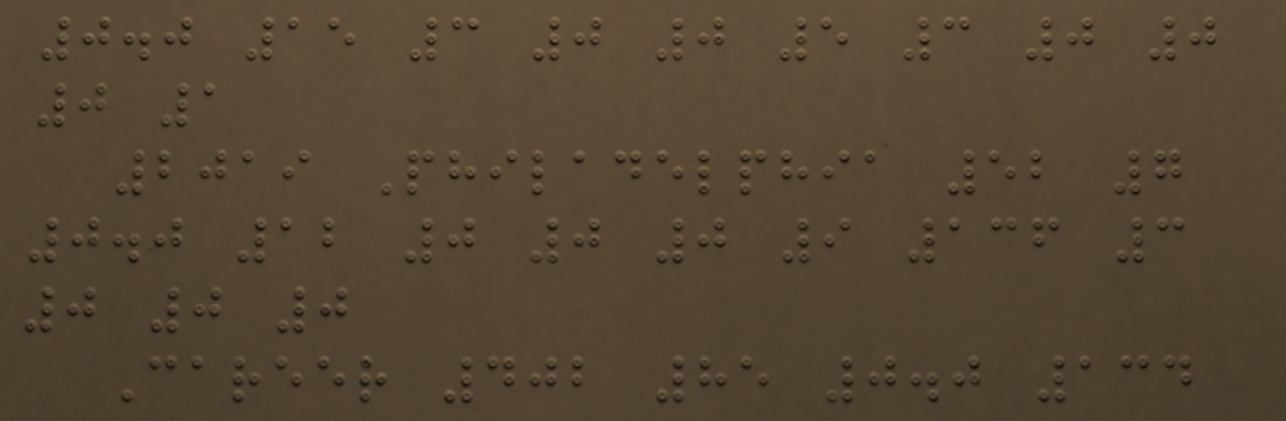0.0 15 3 0 0 5 3 0 0
0 1
2019 Philadelphia 52 7
0.0 12 0 0 0 9 136 3
0 0 0
Career 402 85 0.0 134
